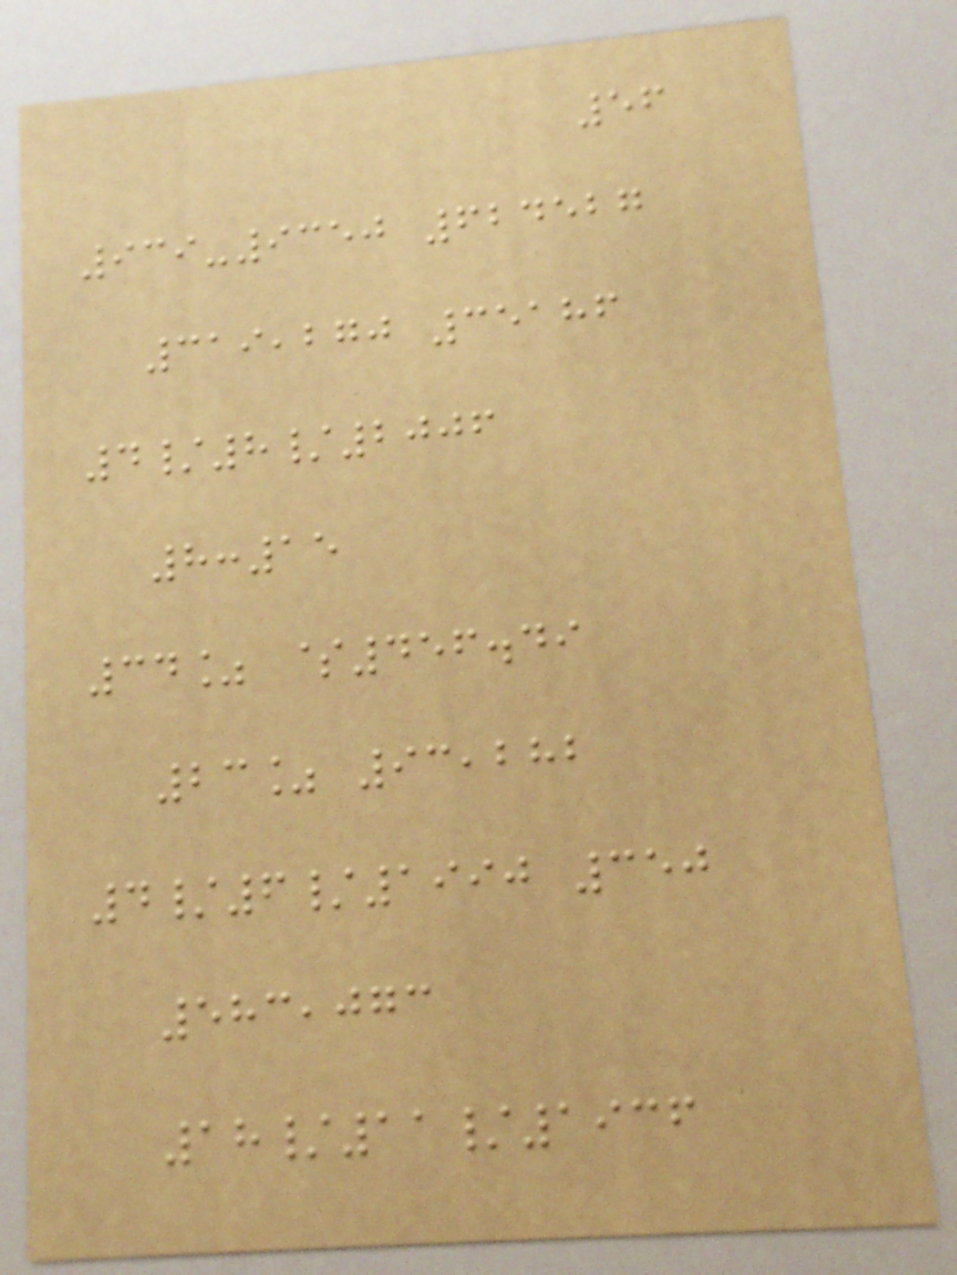56
939-9350 624527
319,270 35186
4/8/2006
8:15
34% $456.49
23% 93,282
4/6/1990 350
583,073
18/11/1936
